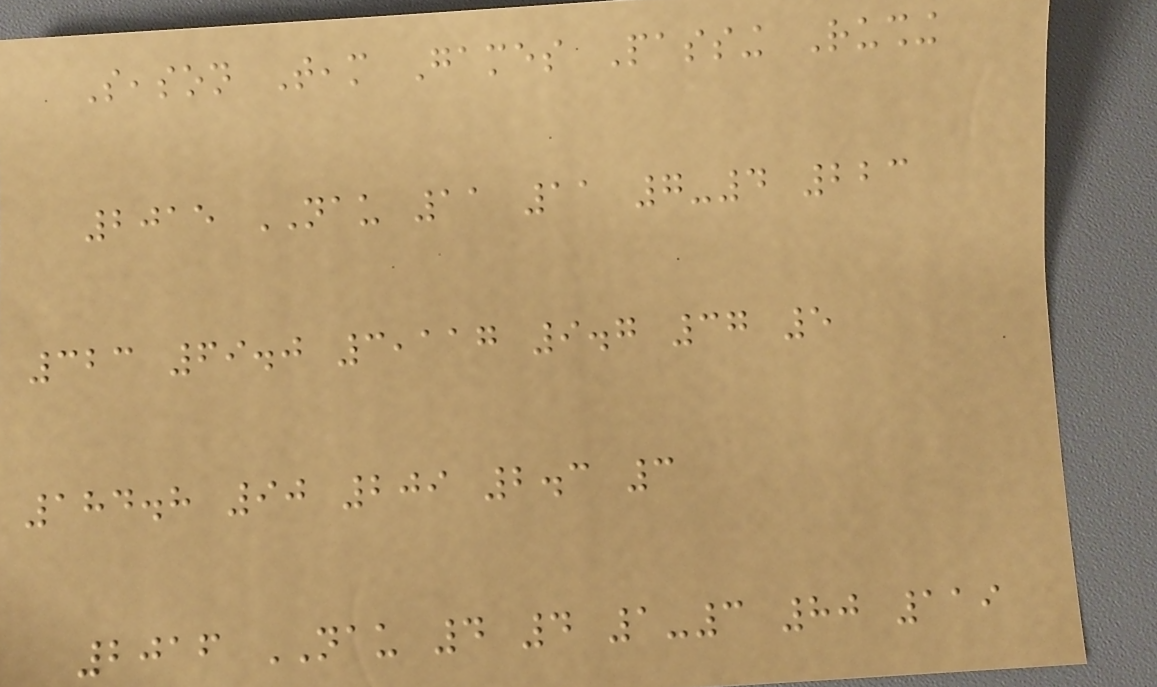Season Team Games Passing Rushing
2015 NAU 11 11 7-4 223
323 69.0 3,117 9.7 37 5
184.8 90 209 2.3 3
2016 NAU 4 4 1-3 80 119
